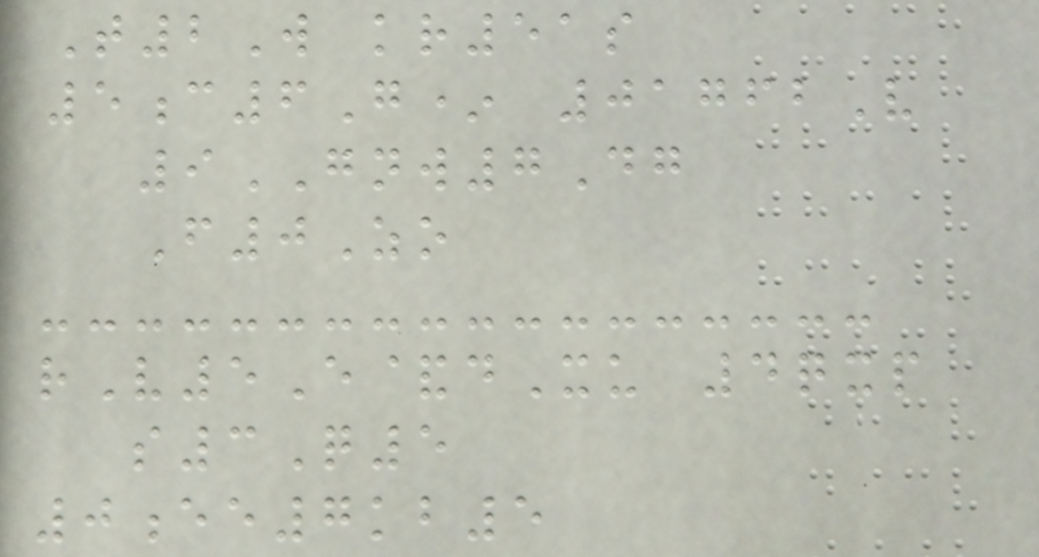T2W kr51s
5c6G* 01762V
9GNW7Dg
F0Zo
rV5E&dXu 4qxp
s3Q5
0ee7kb5
